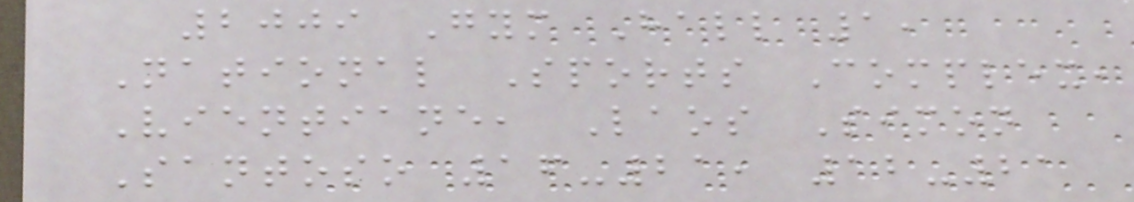2009 Gym Hall 1,
National Sports Complex,
Vientiane, Laos Simon
Santoso 16-21, 12-21
